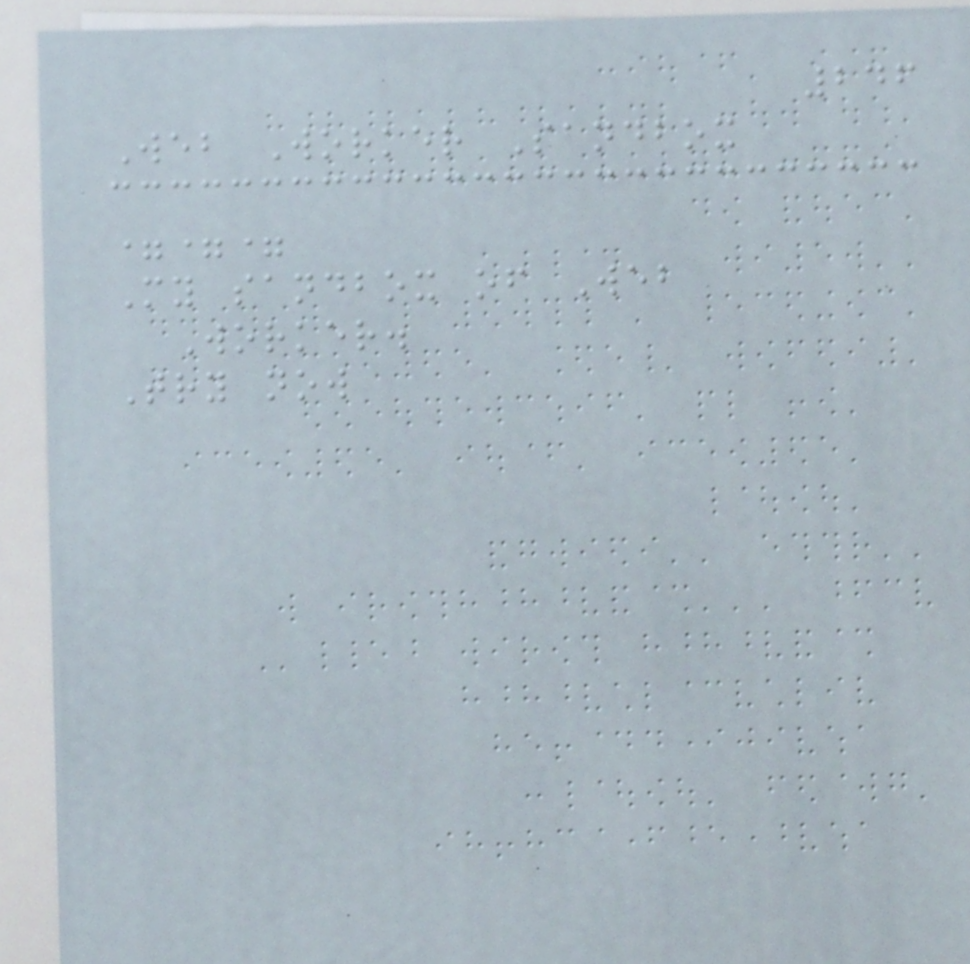246
Web Worker Sandbox
===
My sandbox of Web
Worker.
Try now
